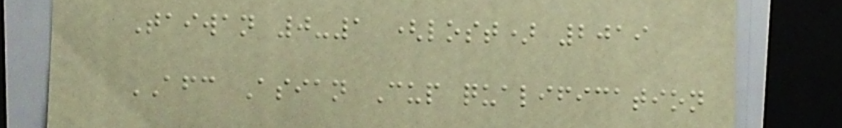Taiwan 0-1 (lost) 2019
AFC Asian Cup qualification
